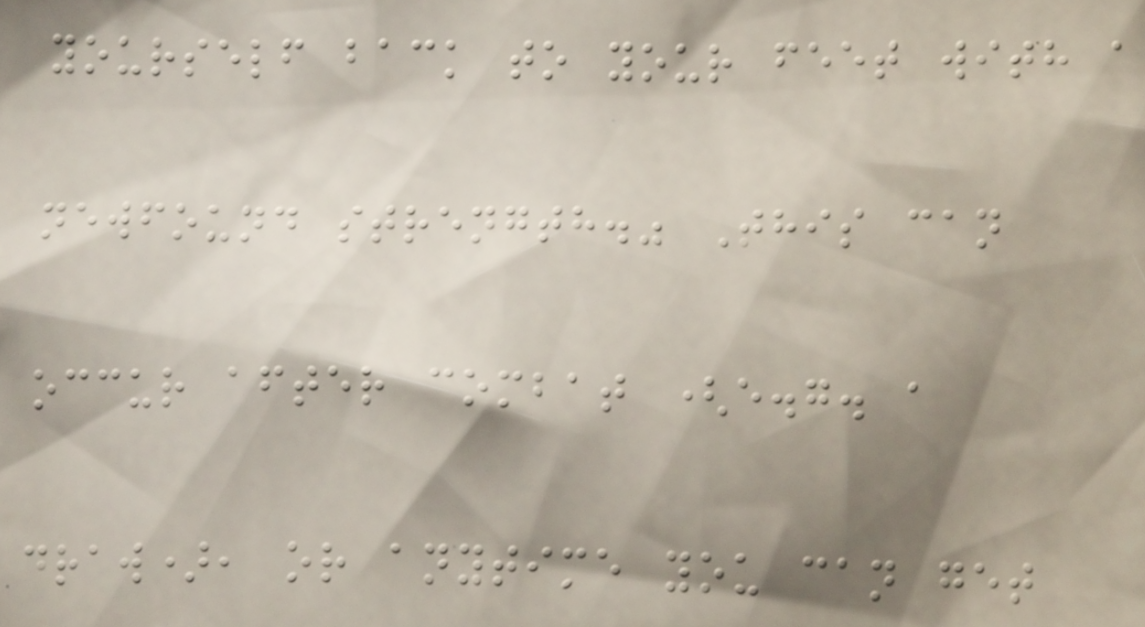yourself back to your feet with a
newfound strength." This can
occur after combat (e.g. a
draw), or anytime you can get
